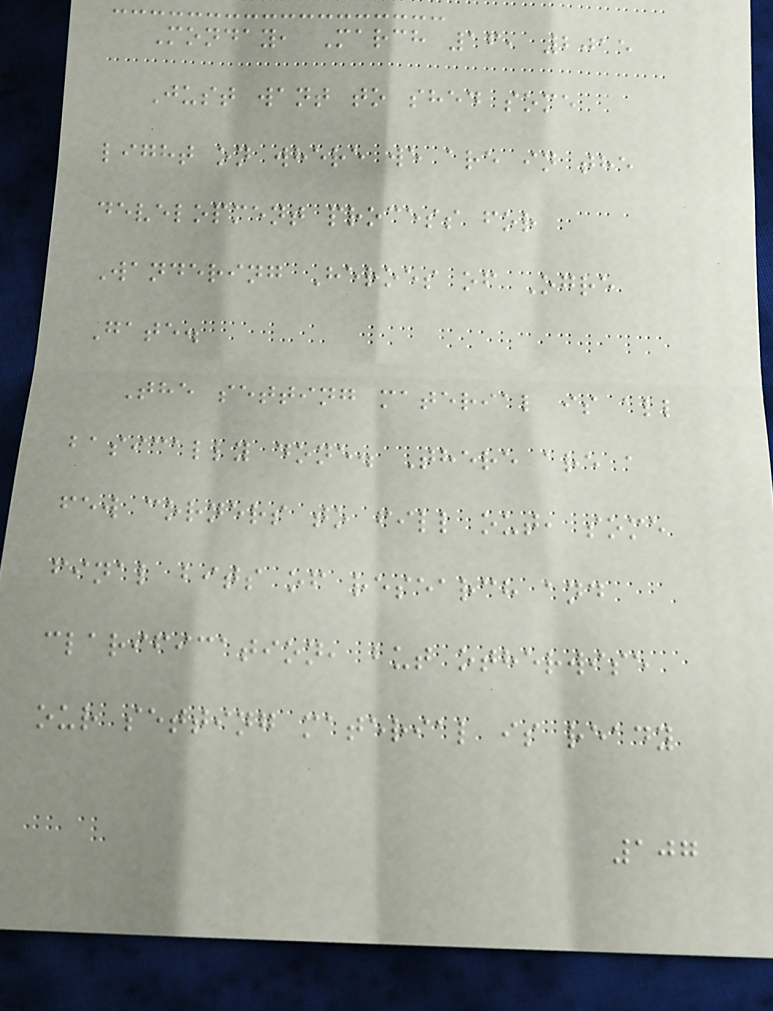Monday, March 16, 2015
Just want to shed some
light on where we are in the
development process for
Wandering Heroes of Ogre
Gate.
The setting material is all
basically done. There are a
few corners to fill out, some
final bits of research and
clarification, but otherwise
our setting material is ready
107
